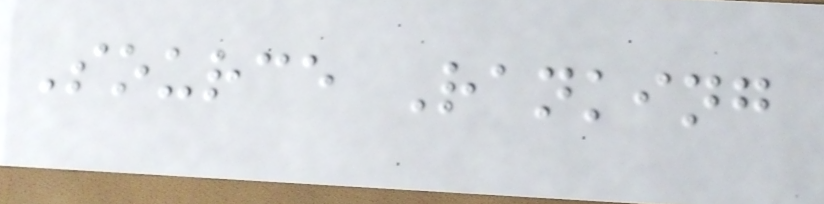Source Ranking
